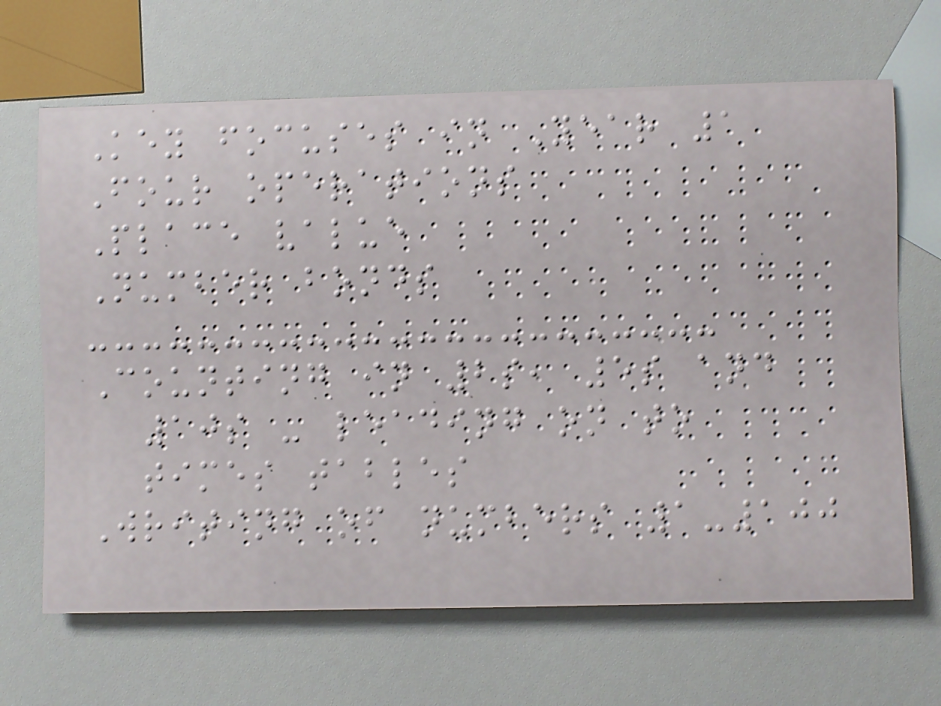Key focuses in Year 1
Four operations
Place value
Number bonds
Counting in 2s, 5s and
10s - leading on to
times tables
Writing of numbers 1-100
